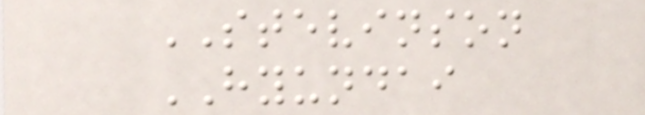STEVINSON
HYUNDAI
